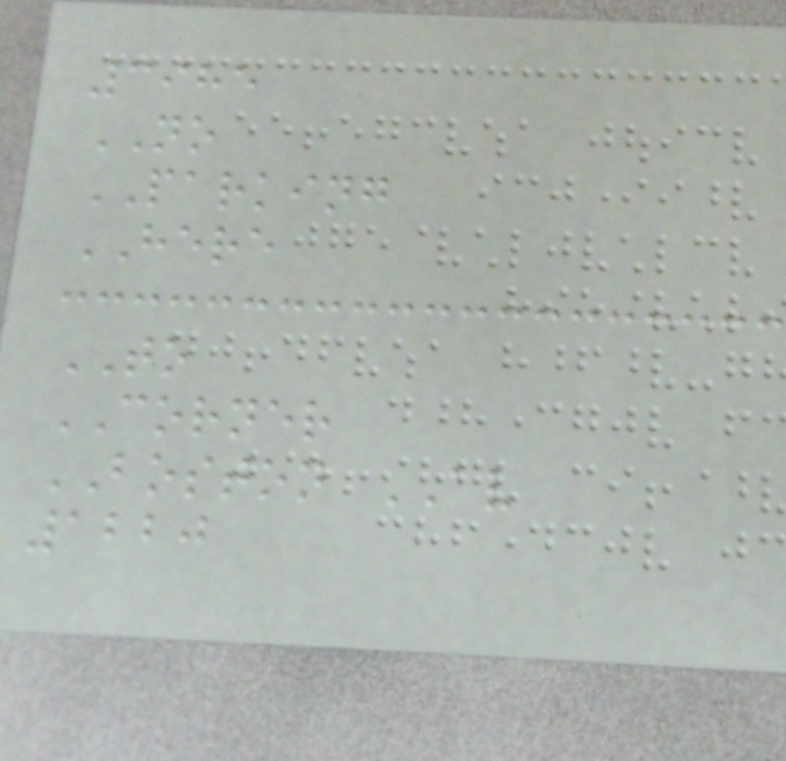3985
NO
PARKING
HERE
TO
CORNER
BOSTON AV
1220
